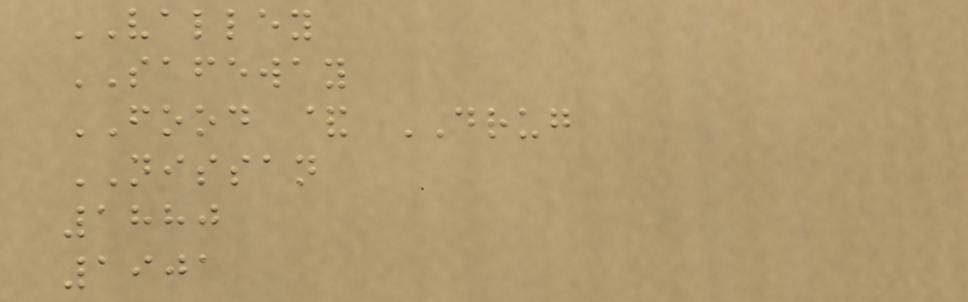VALLEY
SAFEWAY
FOOD & DRUG
NISSAN
1880
1901
